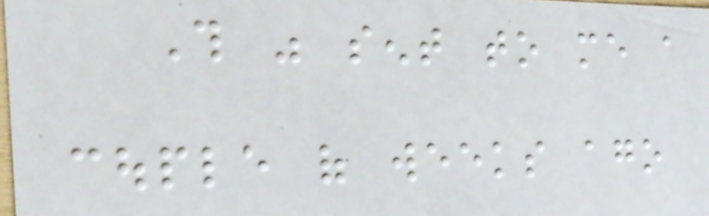This was sent to me a
couple of weeks ago
